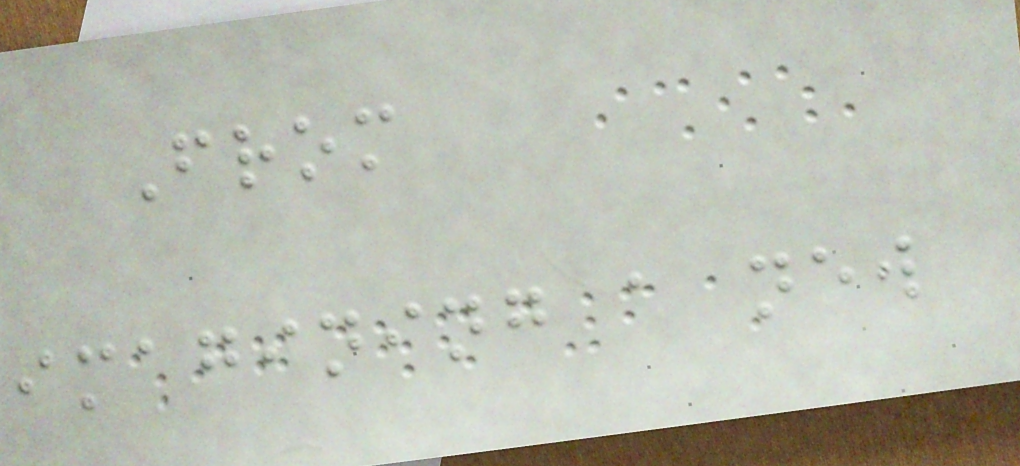From
imagining a new
